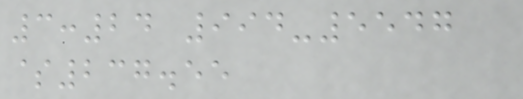3:24 994-5547
$237.55
